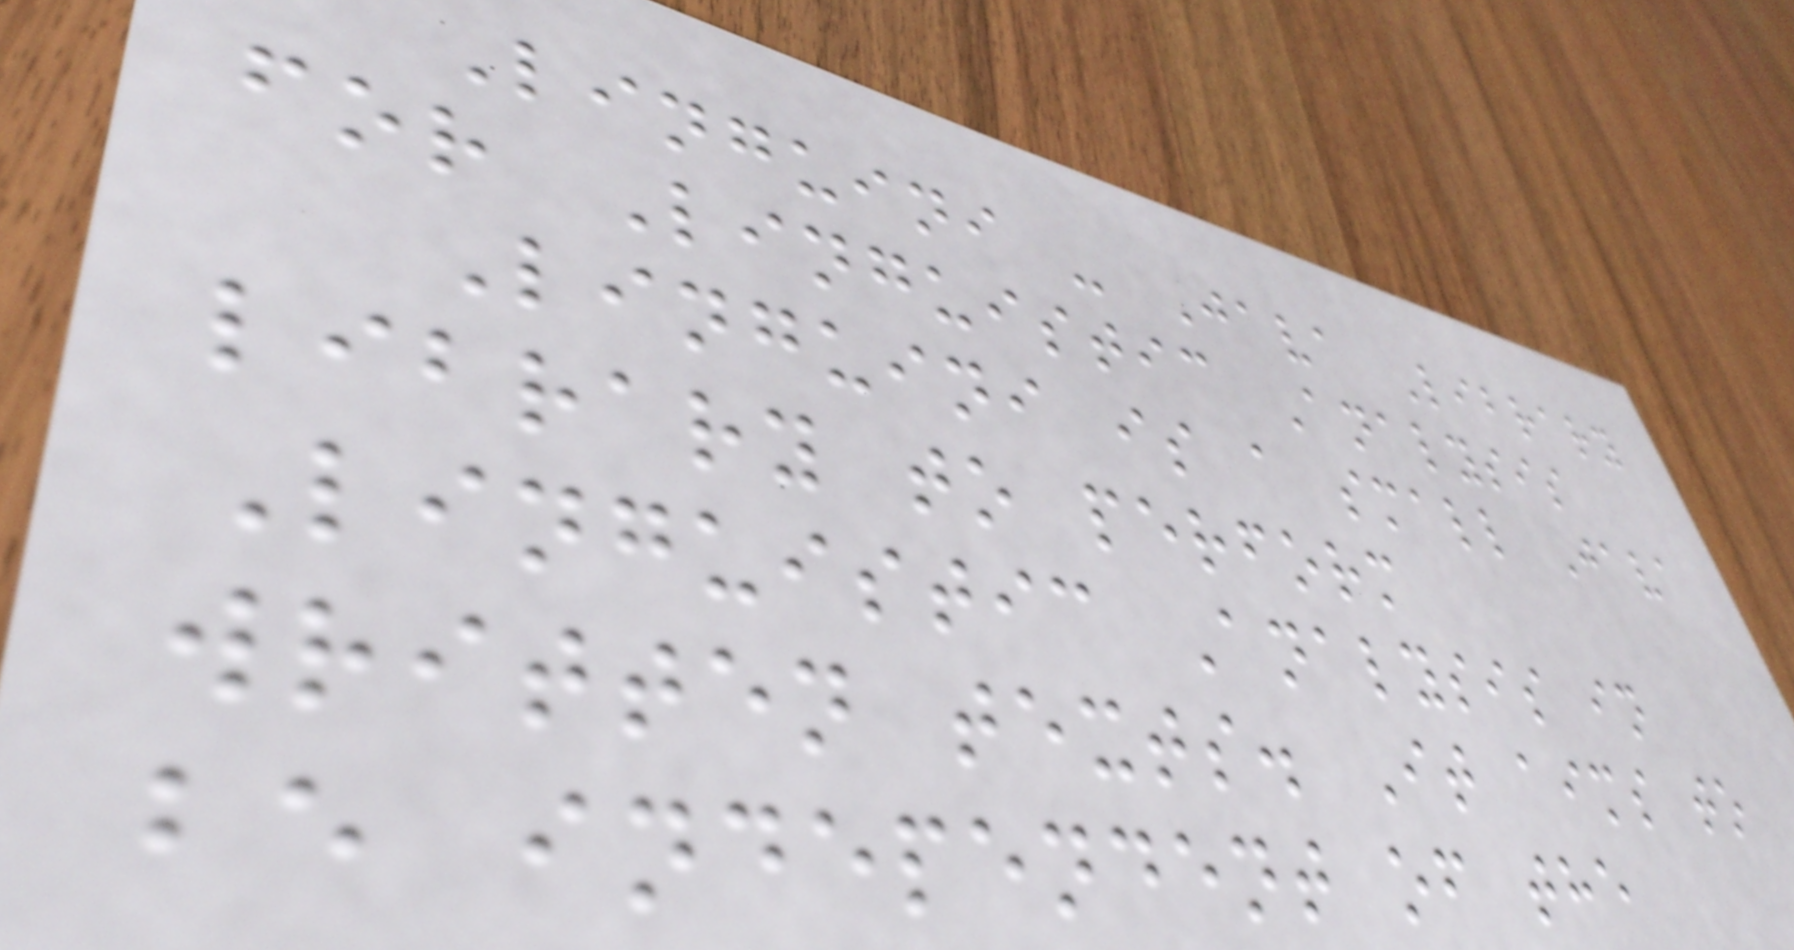Linguini - Java Library
for Linguistic Analysis
Linguini is a small Java
library to perform
Linguistic Analysis in
written texts. It aims to
be independent of the
